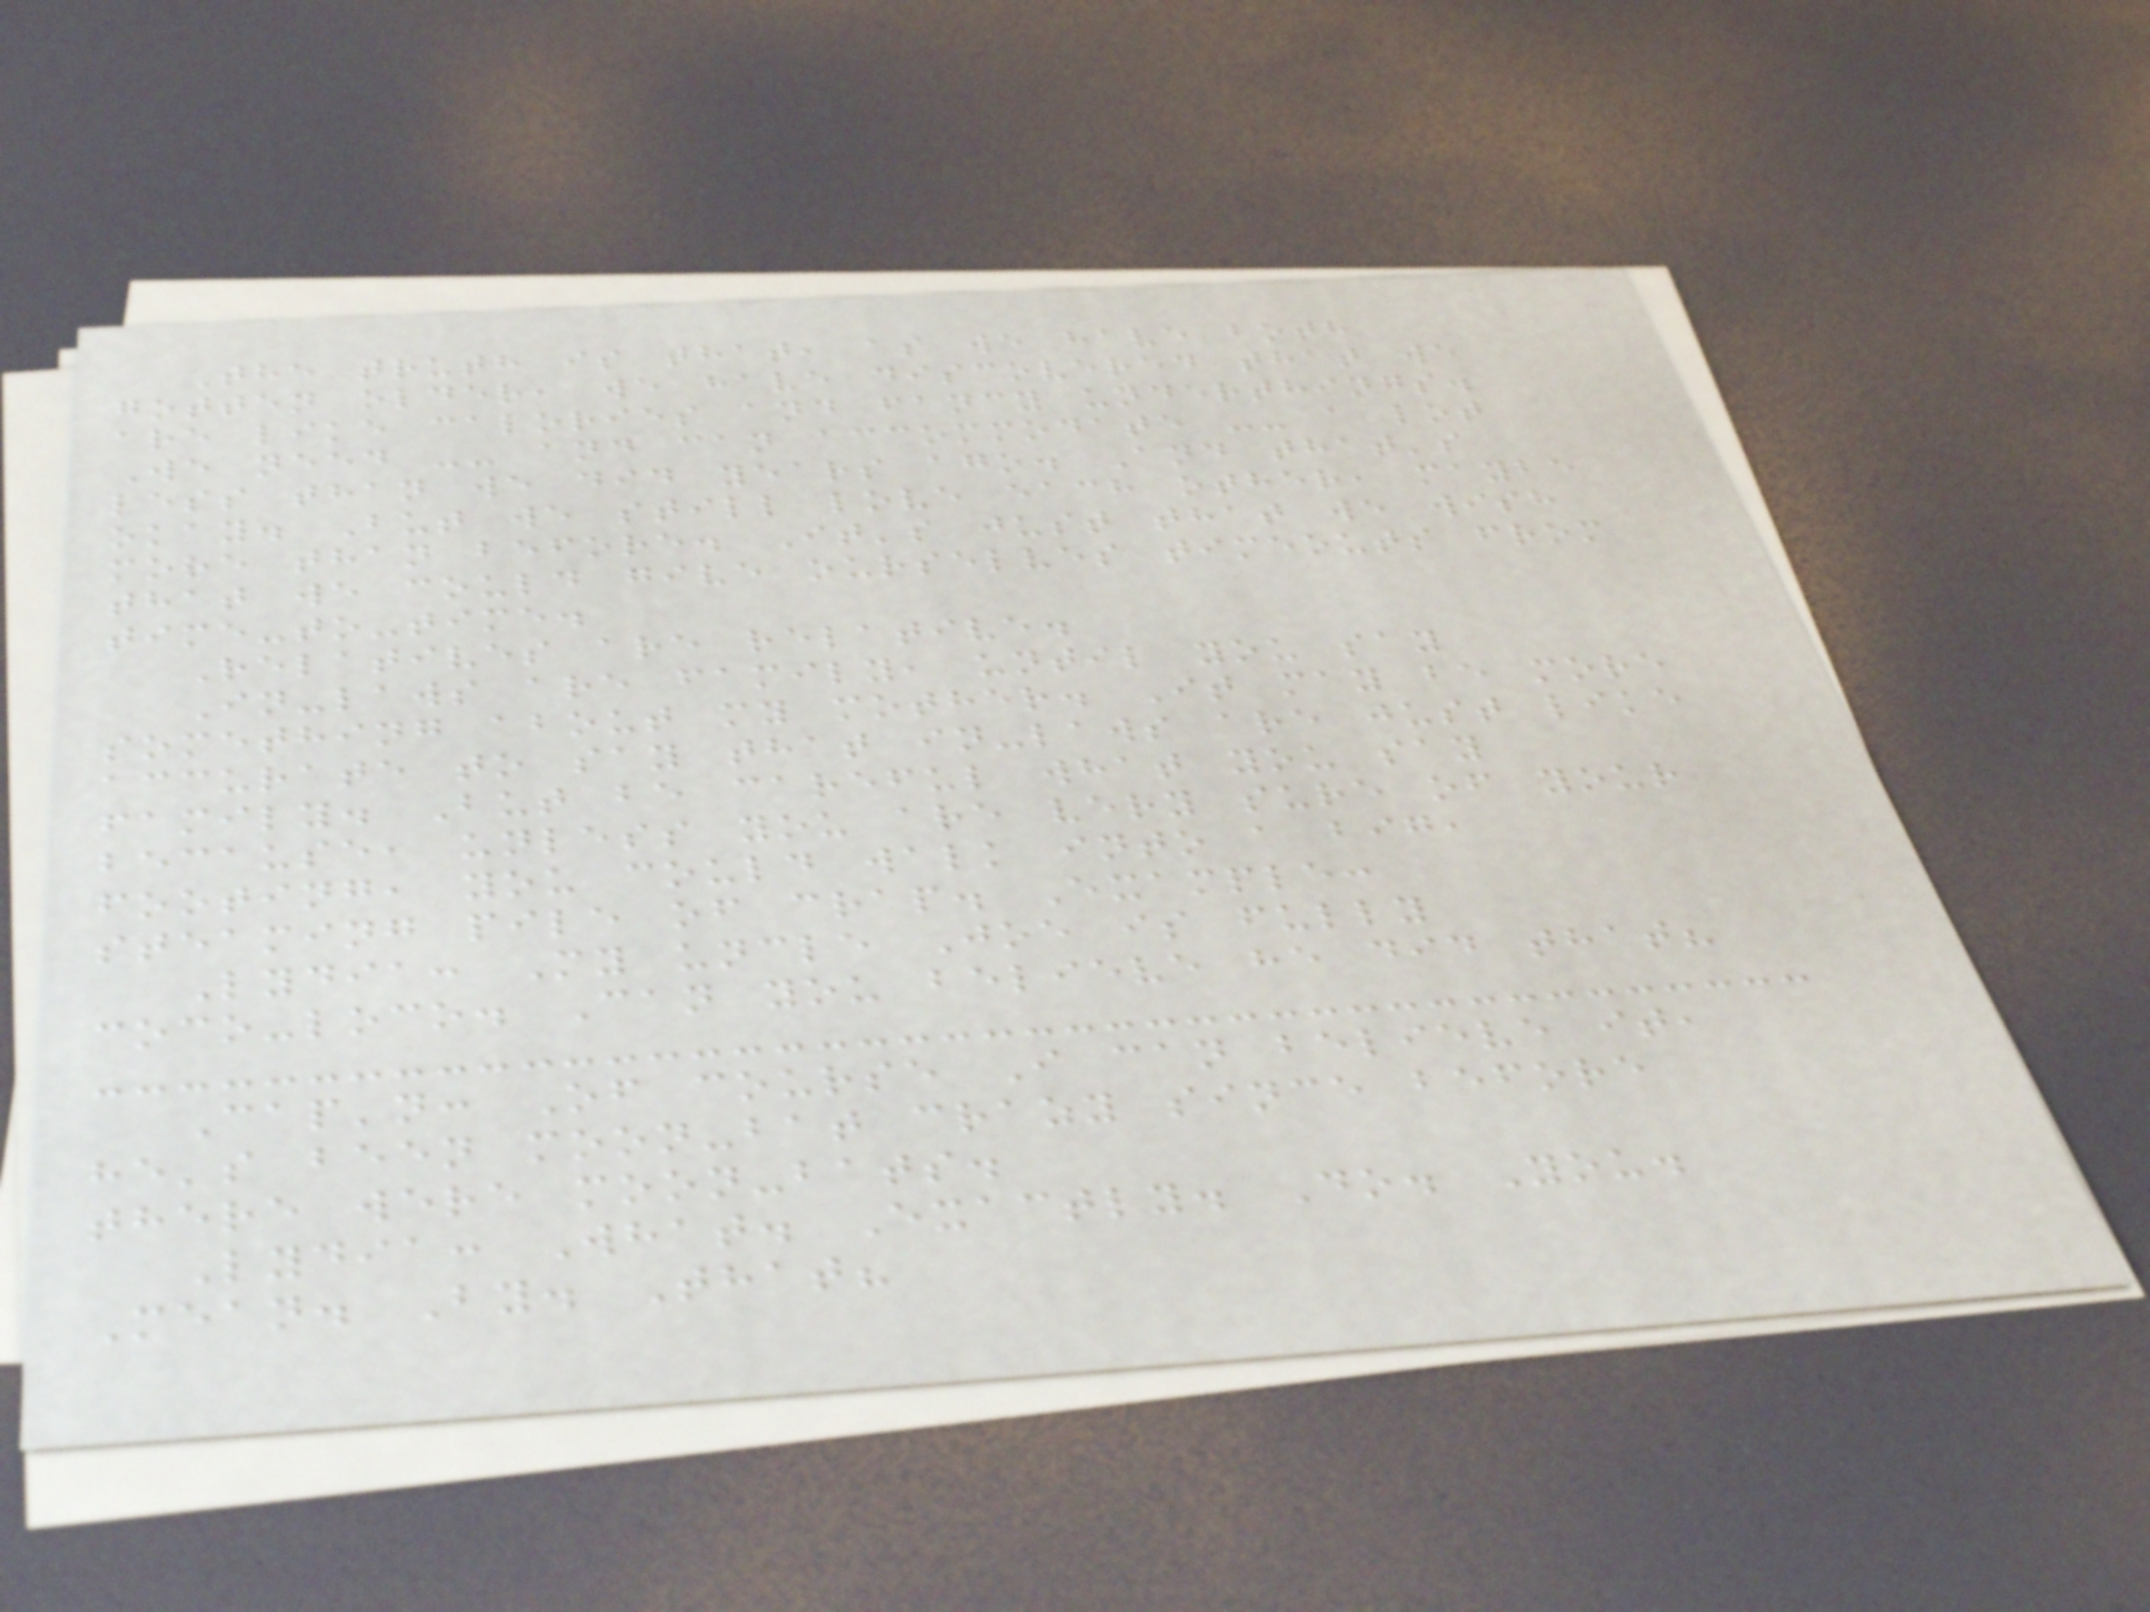The truth is that, as we have both
gotten older, we have discovered that we
are like calories and fancy underthings.
We need -- and can accommodate -- a lot
less than we did years ago. And that's
okay. But we still love each other, maybe
more than before. It's just that we wish
that we could give ourselves timeouts from
time-to-time.
Relatives are relative.
In-laws are family, until you say
something about my mother. It may be more
accurate to say that in-laws are just like
family. But be careful what you say
because, unless you are very sure of your
footing, you could walk into a big,
steaming pile of crap. Example:
Lydia: My uncle Joe is fully
coco-loco. Can you believe he did that?
Cap'n: Of course I can believe it,
he's been moon-bat crazy since before
there were moon-bats.
Lydia: What. Exactly. Do. You.
Mean. By. That?
